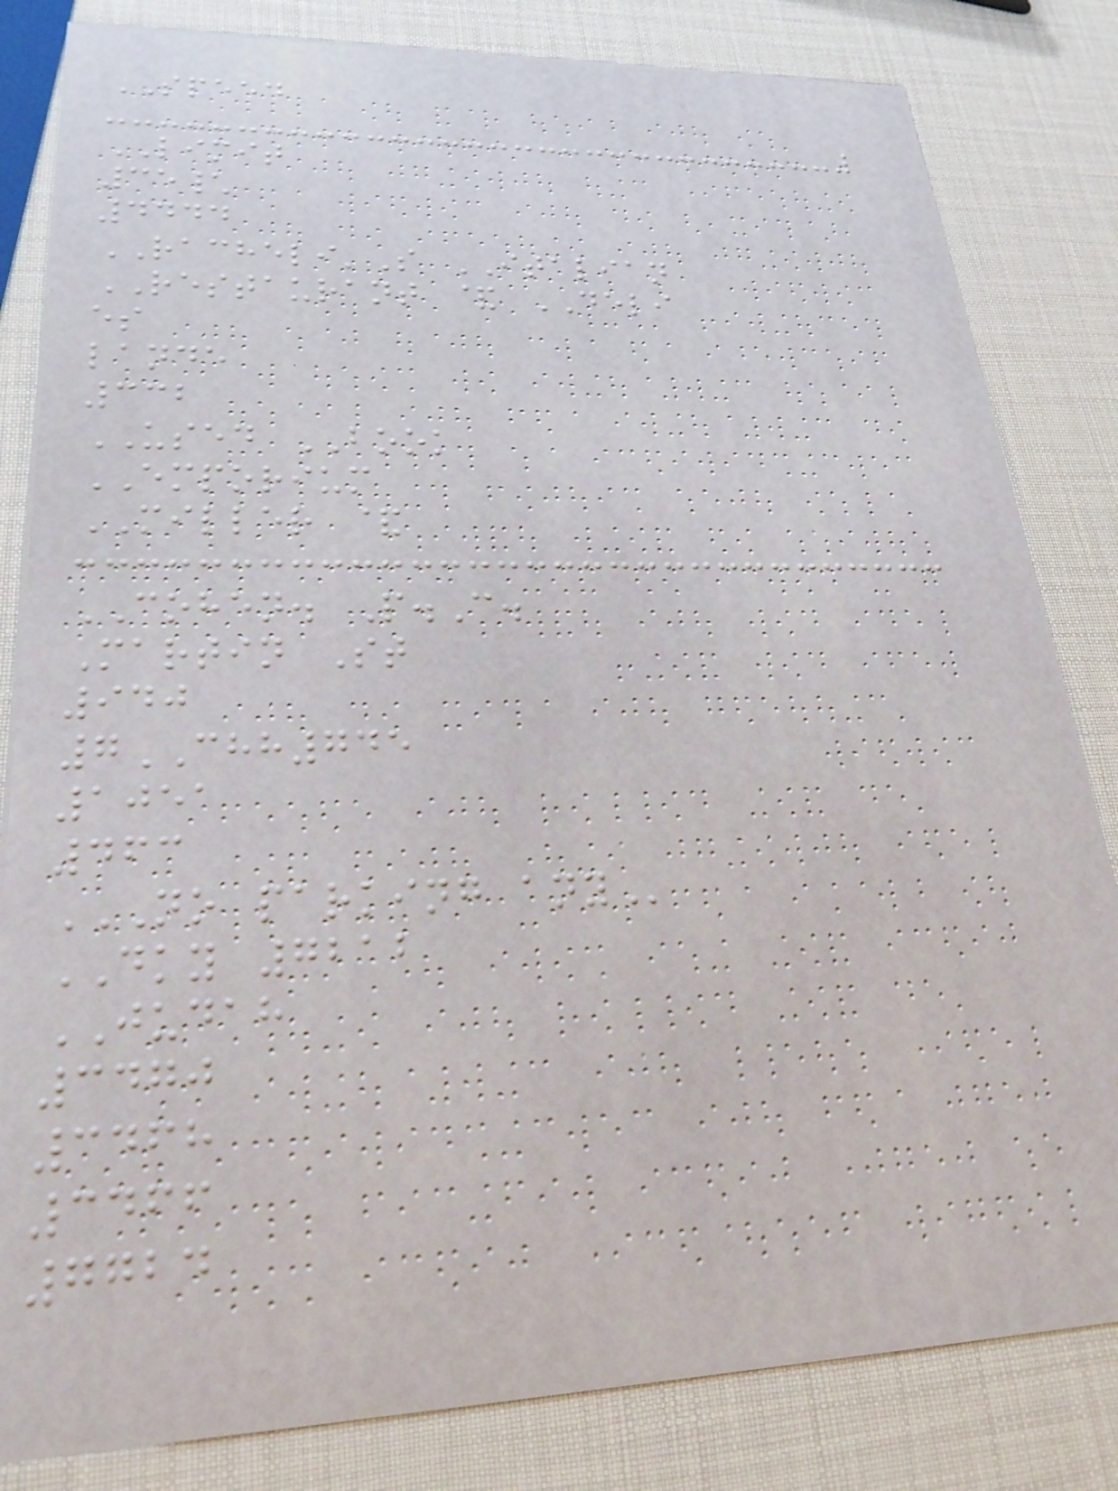SPEED
LIMIT
35\
4444
RACHELI'S ITALIAN
RESTAURANT & DELI
es
lande
332
USED BOOK
EMPORIUM
MILLER &
COHEN. P.C.
Martin St
940
7CHH745
1051
463
NO PARKING ANY
DKY 7212
JUDAH
3470
3468
3466
7724
